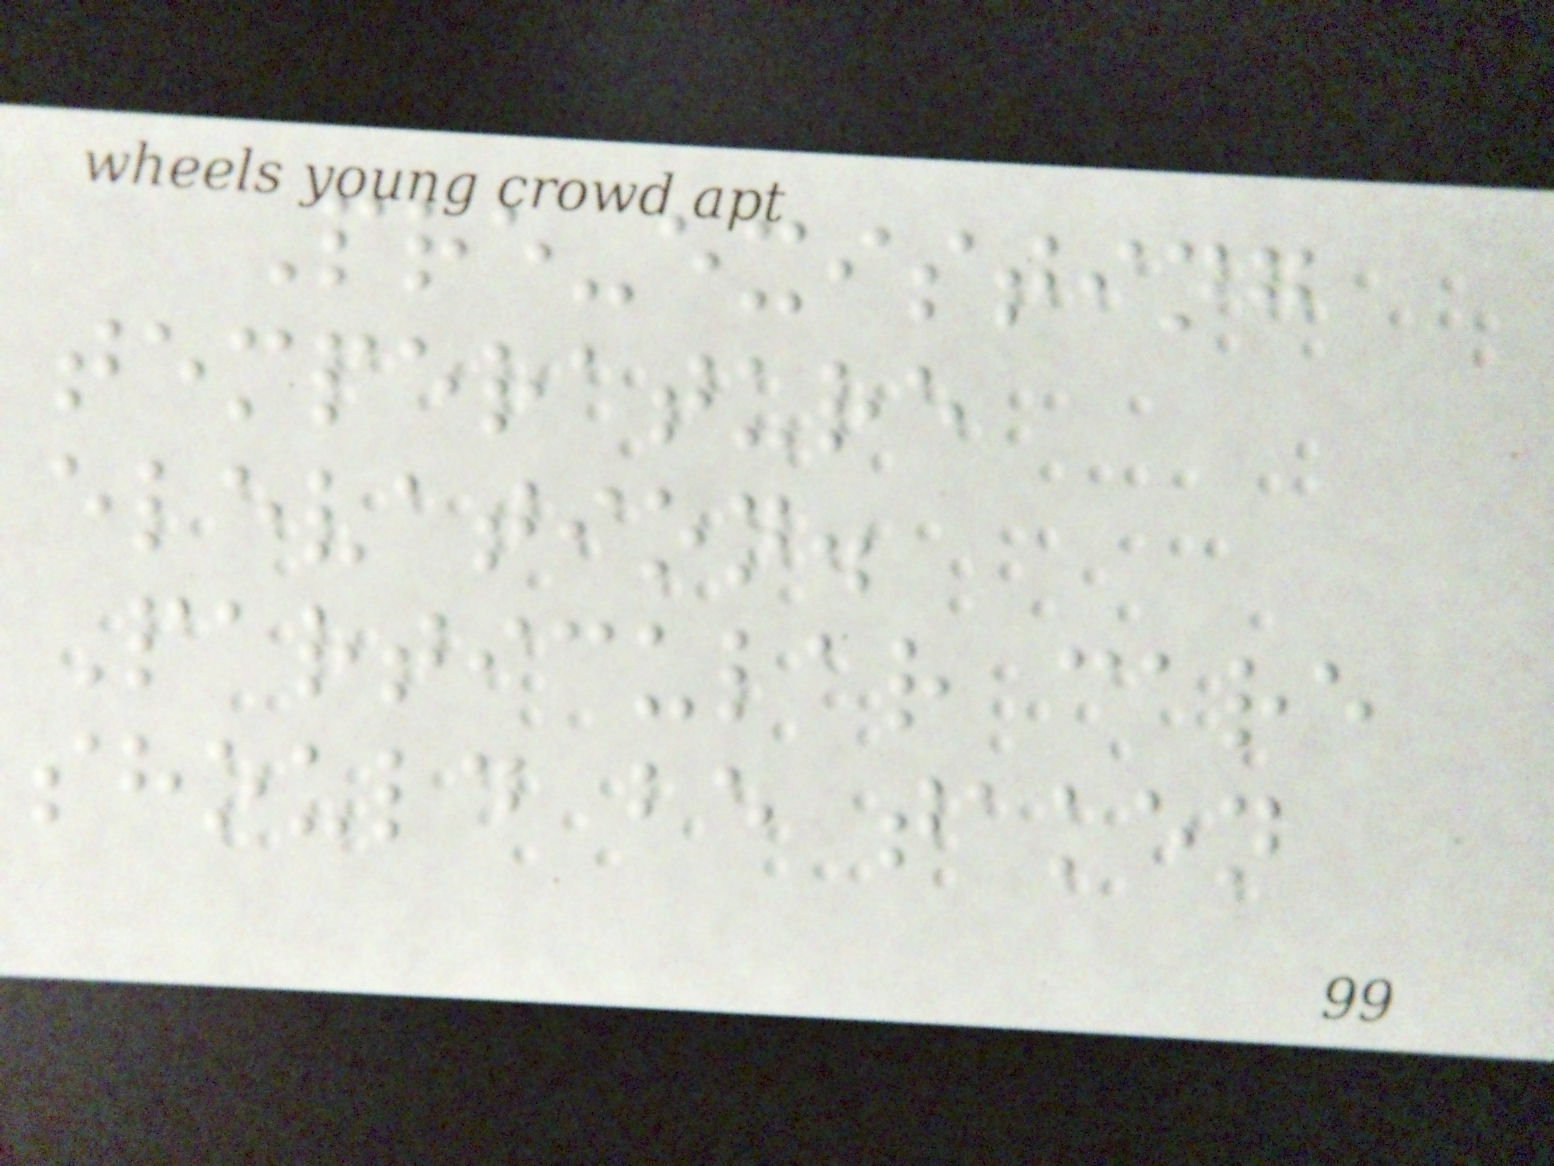Pre-existing
temperature
elevation.
Particular care
should be taken
